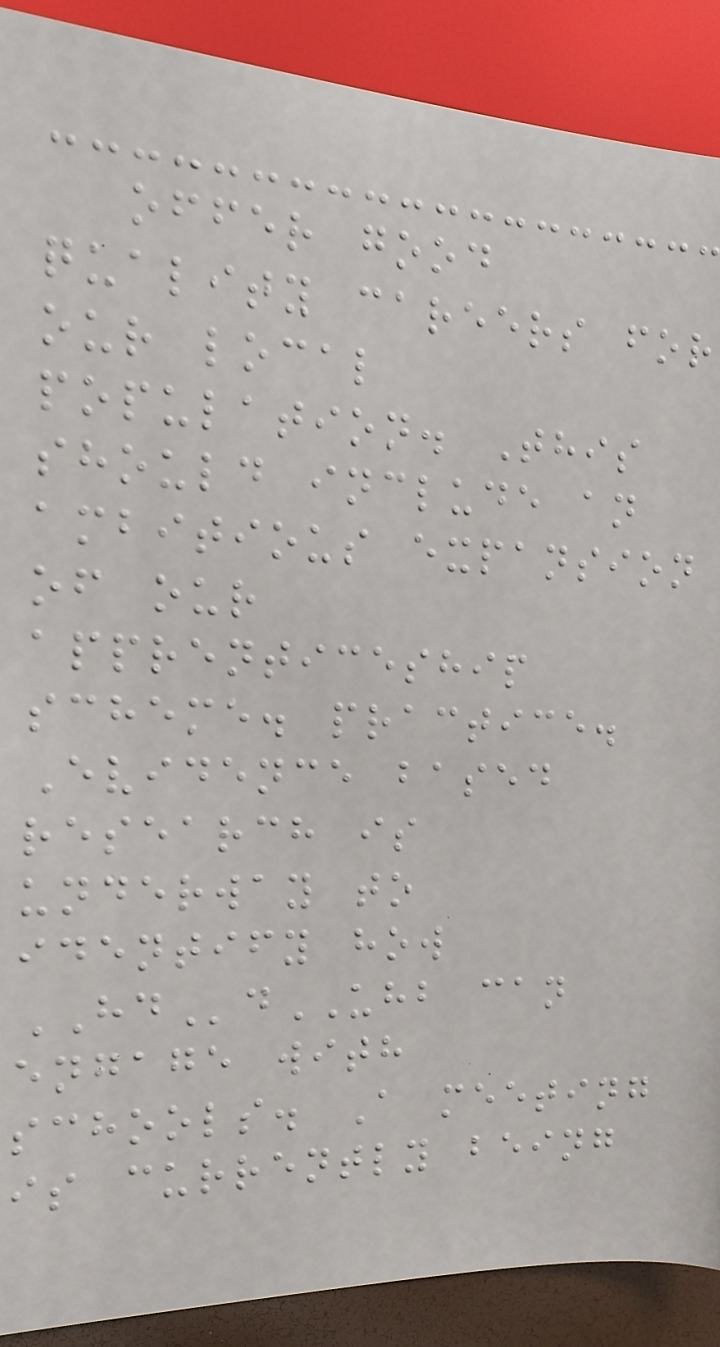offer good
quality careers for
our local
population. This
should include an
ambitious expansion
of our
apprenticeship
scheme. practice.
Evidence based
research is
underway to
identify how
HDdUHB can
engage with
schools. A meeting
is currently being
